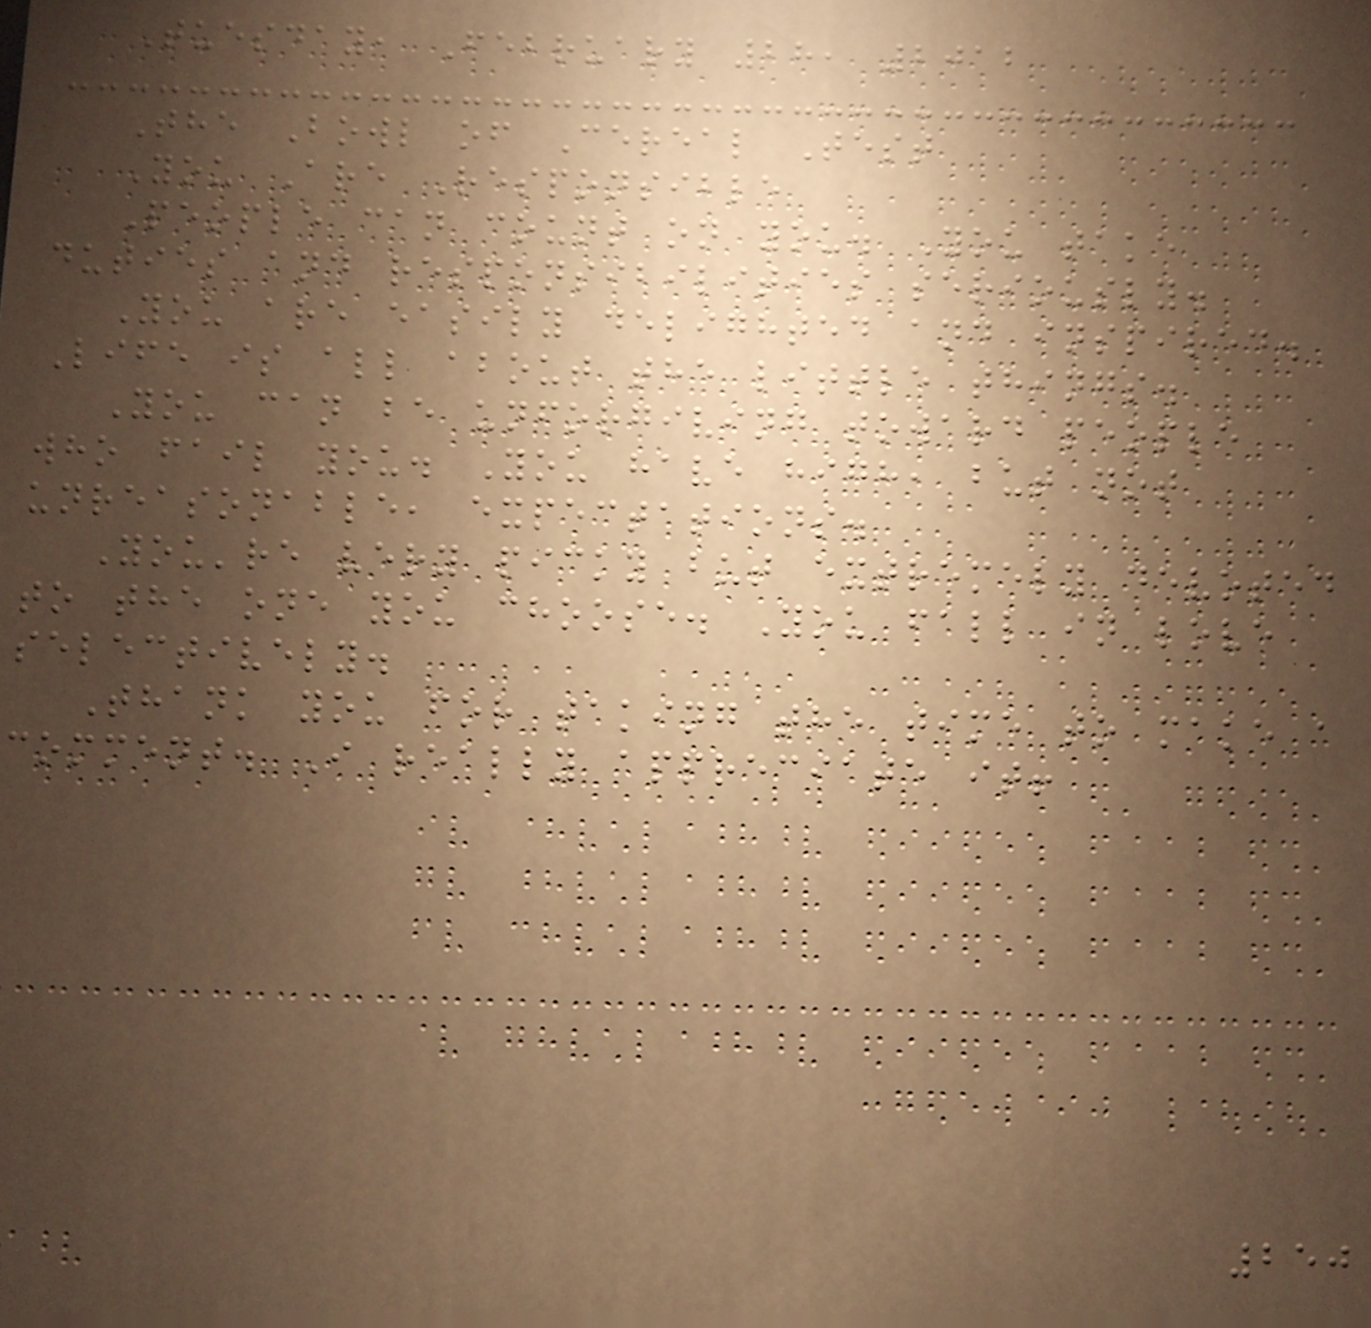Tuesday, February 28, 2012
The Bowl of Cereal Test
You Are Responsible
People can count on you. You take
duties and responsibilities seriously.
You are easily delighted and inspired.
Life is all about the little things.
You can be unforgiving toward people
who fail you. You have high, but not
unreasonable, expectations.
You're very picky but extremely devoted
to the one you choose. You fall in love
selectively.
Thank you for taking the time to make a
comment. I really appreciate it!
250
